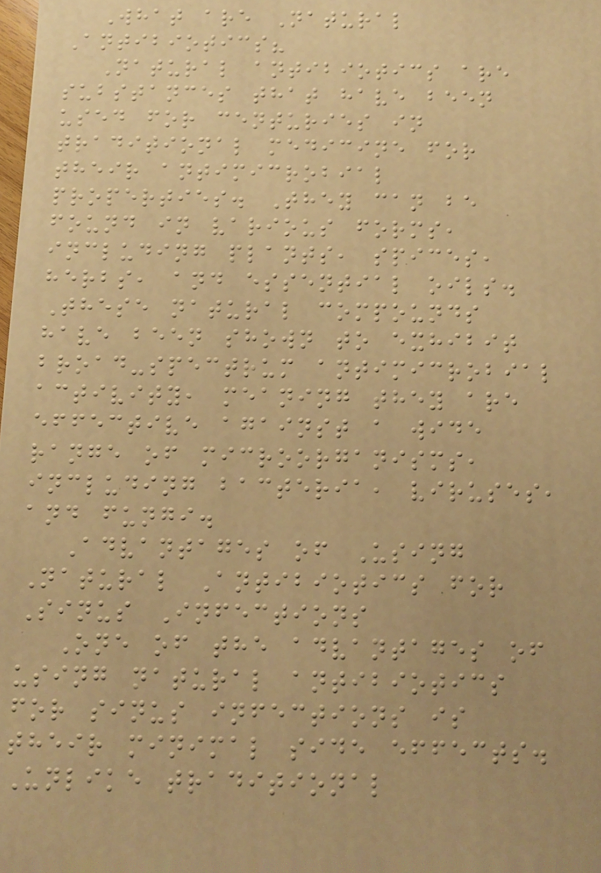What are Natural
Antibiotics?
Natural antibiotics are
substances that have been
used for centuries in
traditional medicine for
their antimicrobial
properties. They can be
found in various forms,
including plants, spices,
herbs, and essential oils.
These natural compounds
have been shown to exhibit
broad-spectrum antimicrobial
activity, meaning they are
effective against a wide
range of microorganisms,
including bacteria, viruses,
and fungi.
Advantages of Using
Natural Antibiotics for
Sinus Infections
One of the advantages of
using natural antibiotics
for sinus infections is
their minimal side effects.
Unlike traditional
